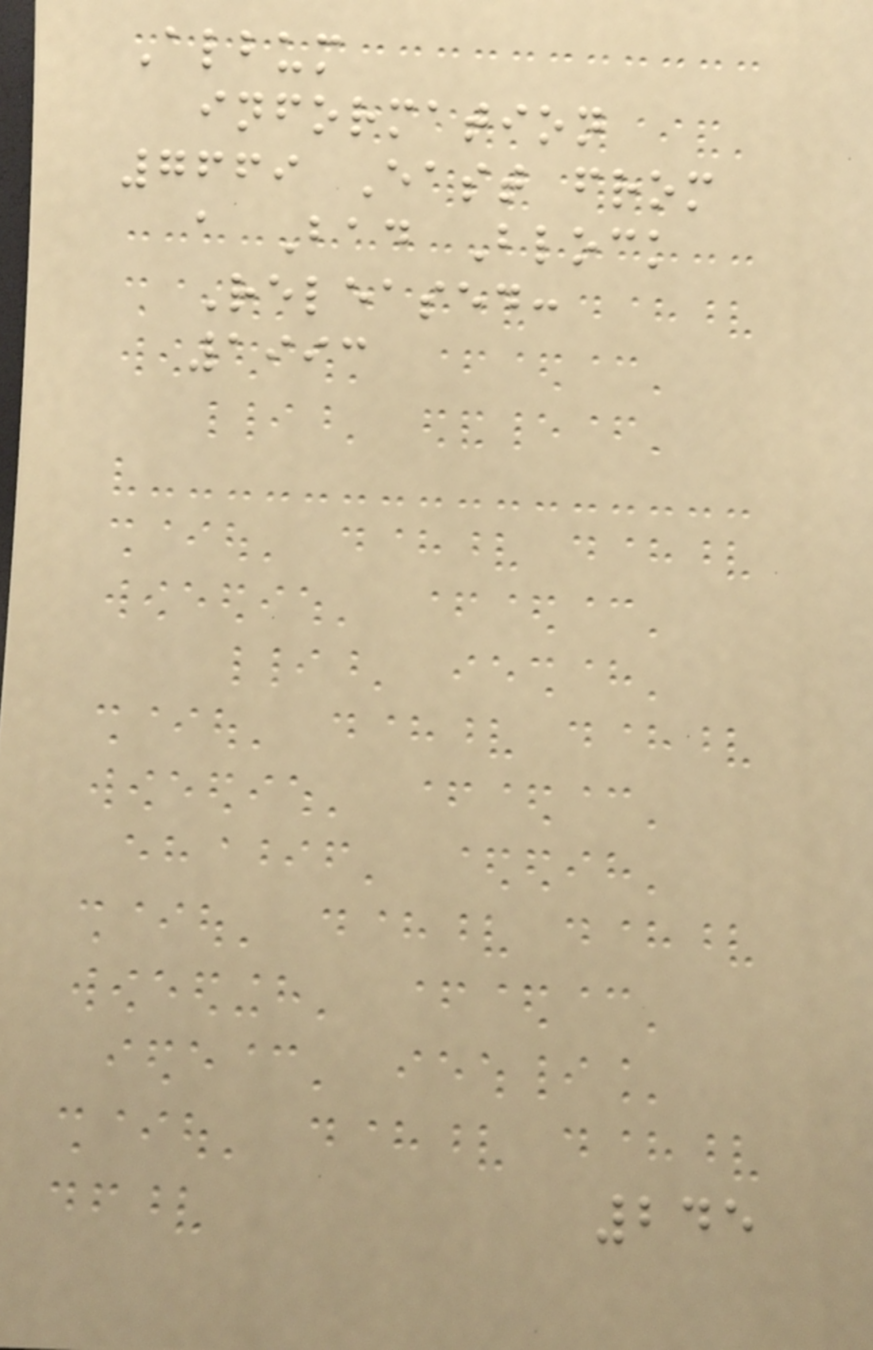Album
information
7669 East from
a Bad Block
Released:
1993
245
